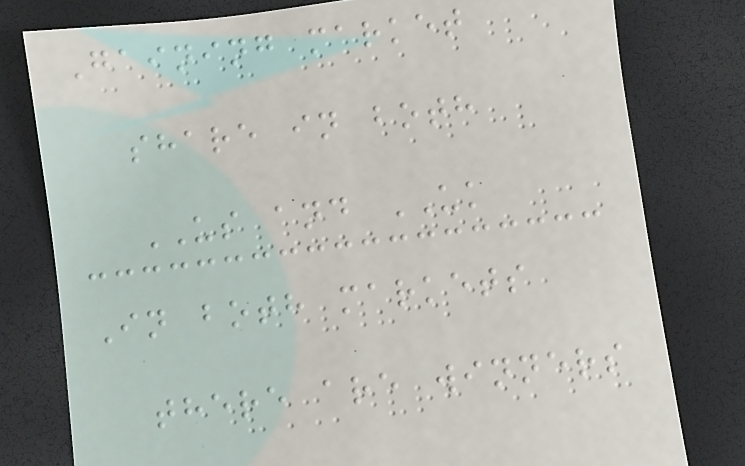Gaining market
share in both
US and UK
In both markets
there are winners
